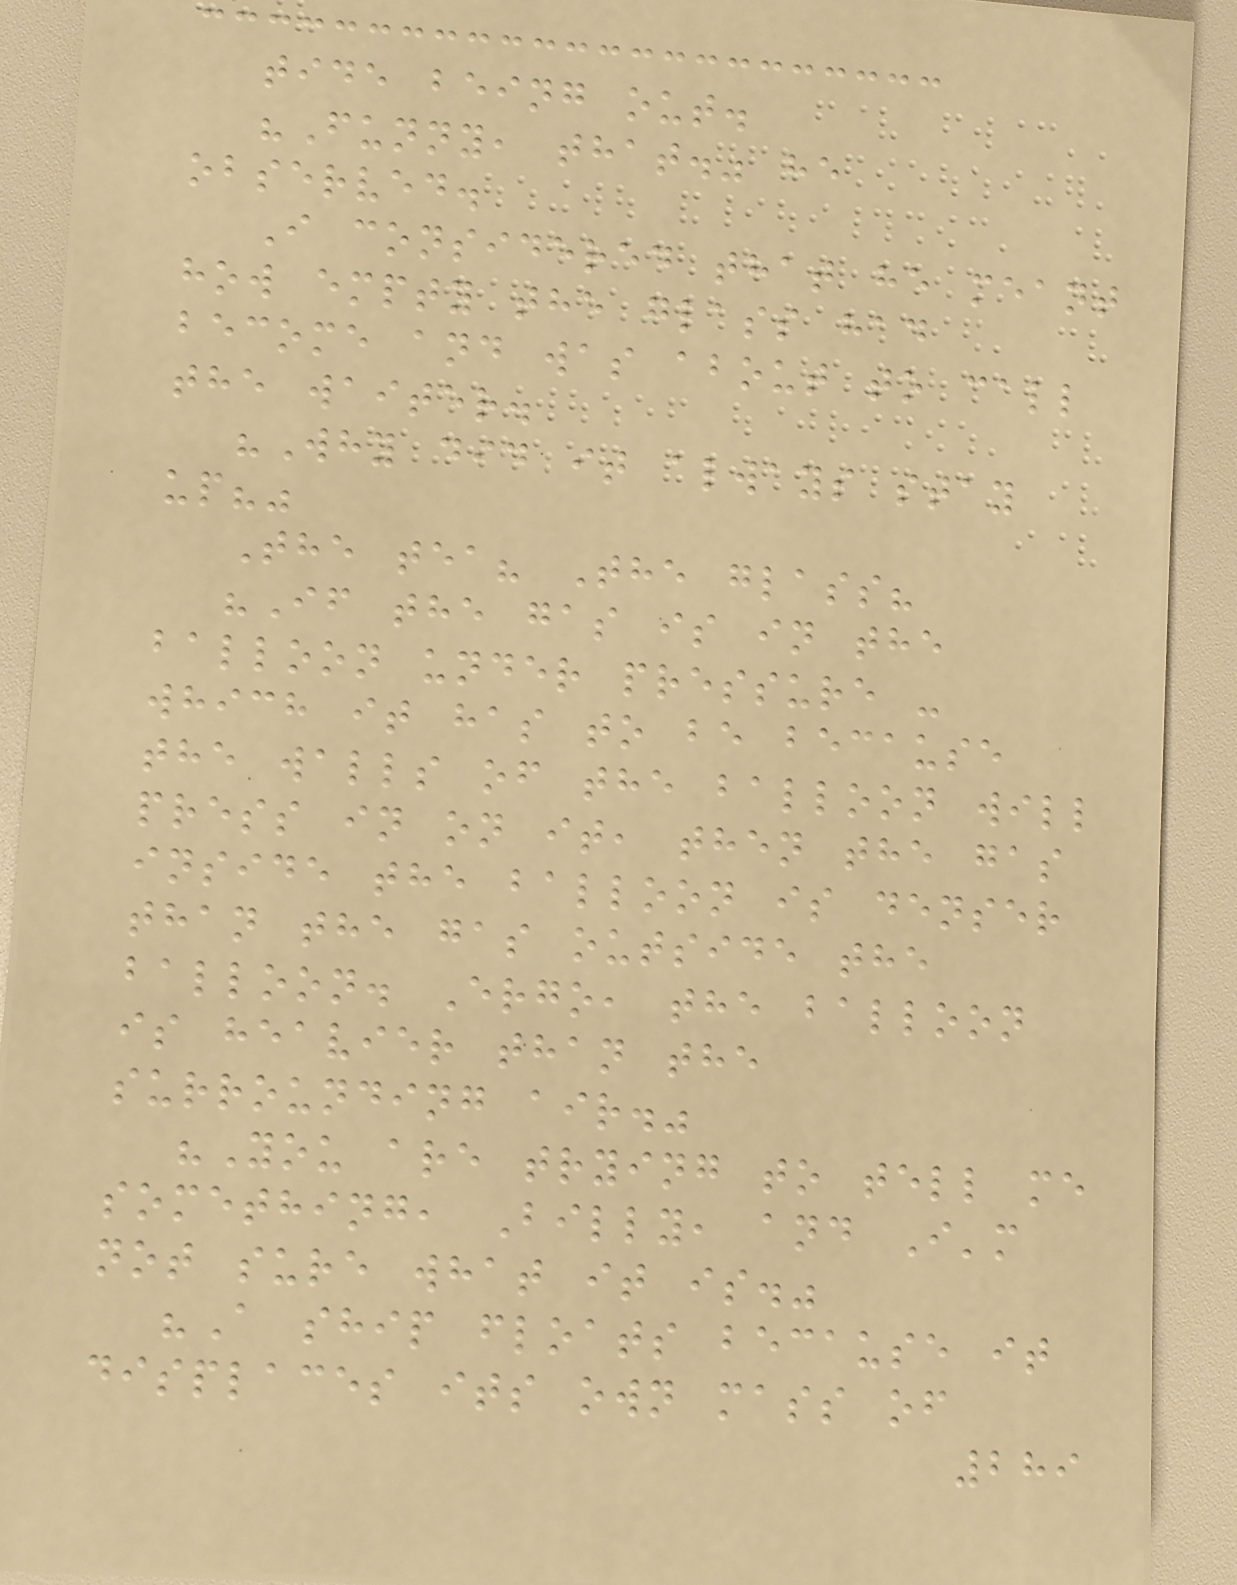tide being out.
"Funny, that." he
observed.
I considered that he meant
how empty the glass had
become and was about to call
the waiter.
"Why did it always stay
up?"
The tea? The glass?
"If the gas is in the
balloon under pressure -
which it has to be because
the walls of the balloon will
press in on it, then the gas
inside the balloon is denser
than the gas outside the
balloon. Ergo, the balloon
is heavier than the
surrounding air."
"You are trying to tell me
something, Billy, and I'm
not sure what it is."
"A ship floats because it
displaces its own mass of
289
